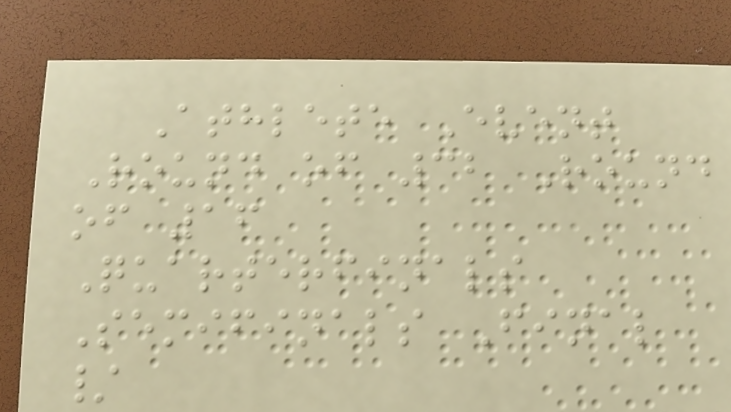Athlete Event
Round of 32 Round
of 16
Quarterfinals
Semifinals Final
/
